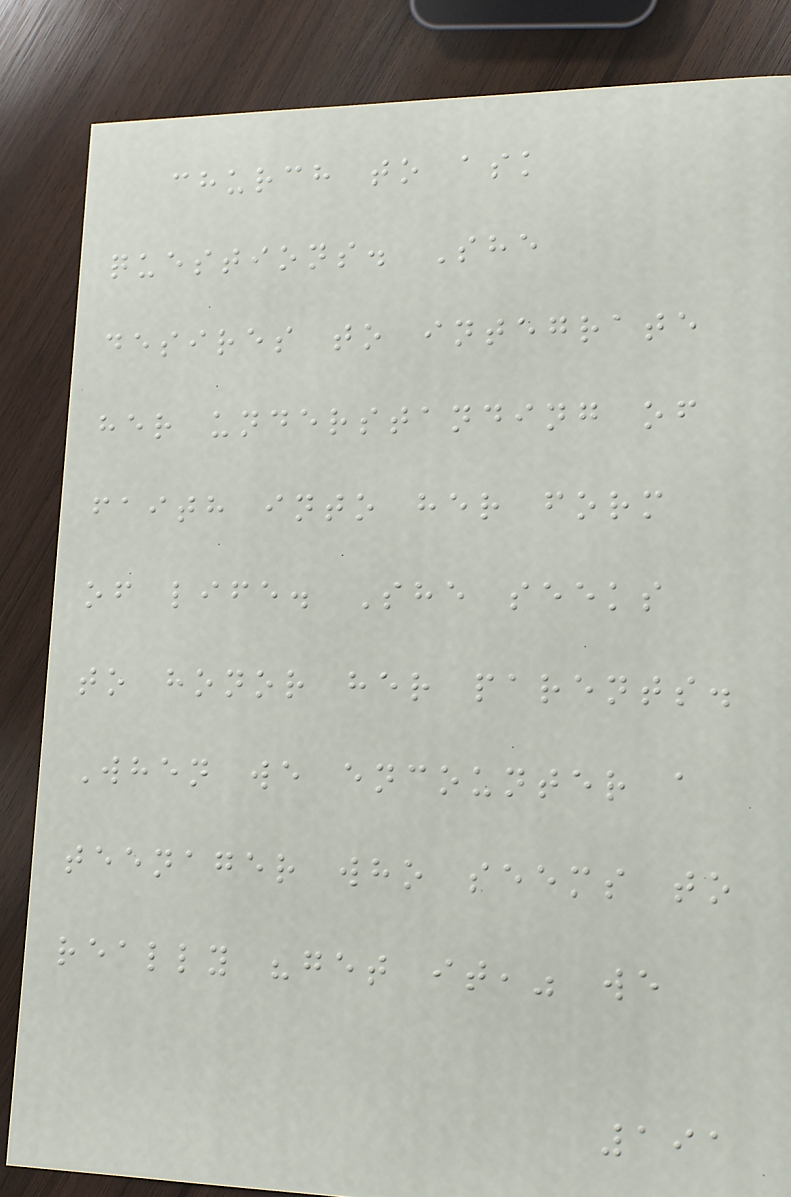church to ask
questions. She
desires to integrate
her understanding of
faith into her form
of life. She seeks
to honor her parents.
When we encounter a
teenager who seems to
really "get it," we
191
